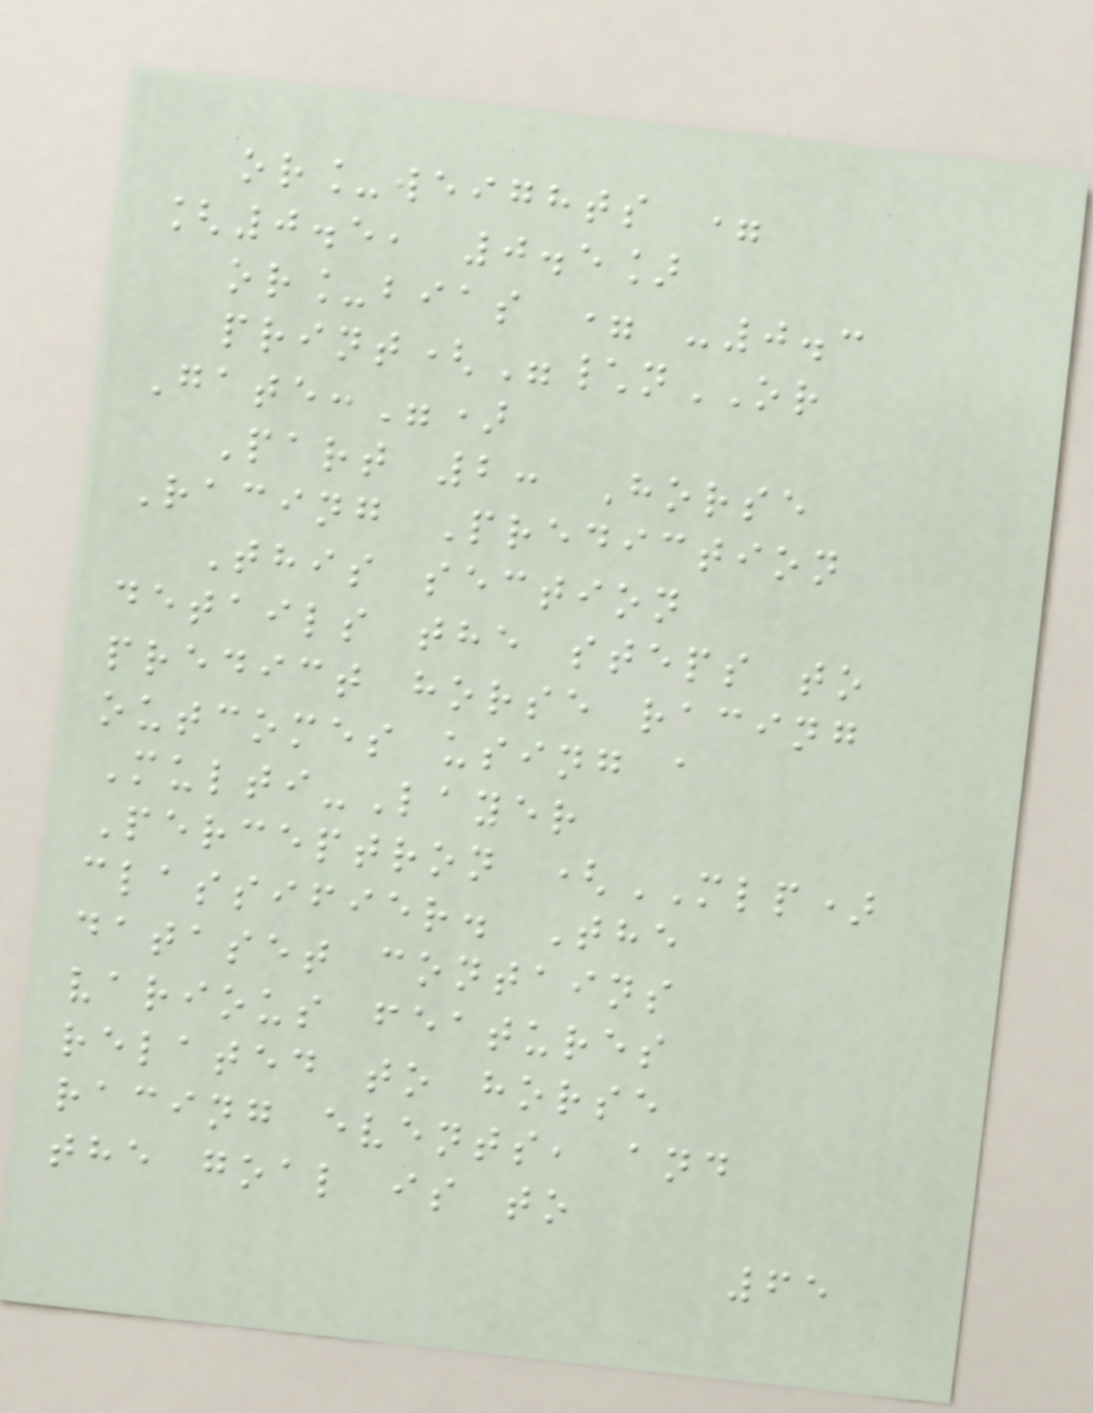or_weights =
[0.5, 0.5]
or_bias = -0.3
print("\nOR
Gate:")
Part 2: Horse
Racing Prediction
This section
details the steps to
predict horse racing
outcomes using a
Multi-Layer
Perceptron (MLP)
classifier. The
dataset contains
various features
related to horse
racing events, and
the goal is to
65
